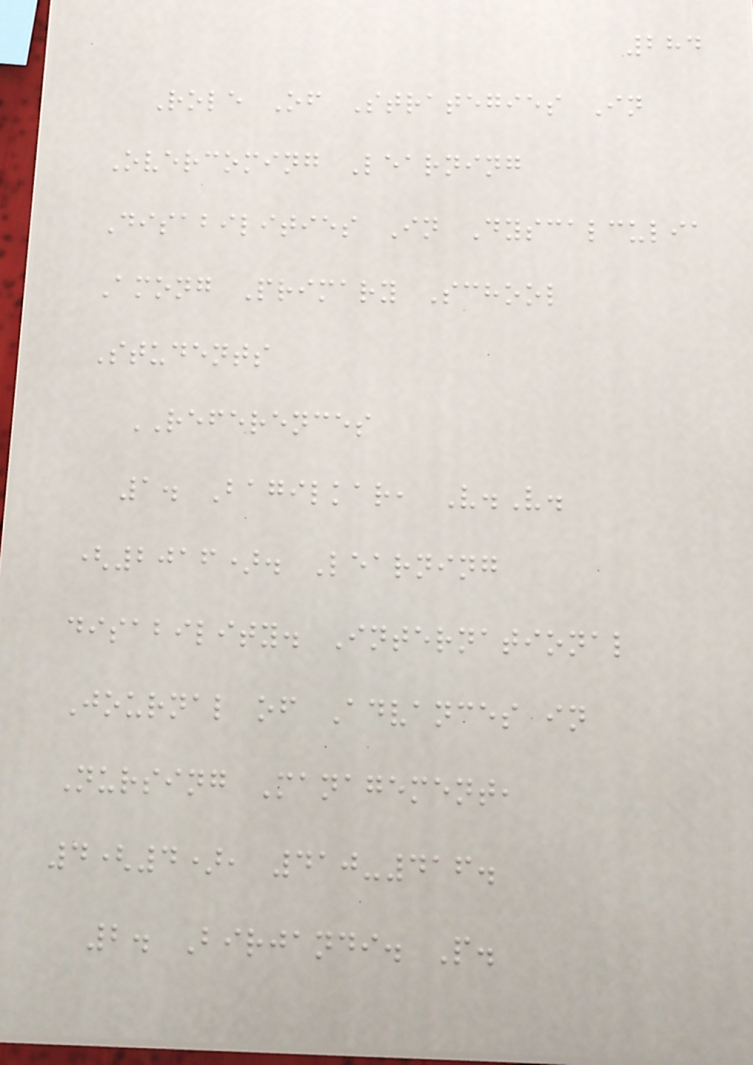284
Role Of Strategies In
Overcoming Learning
Disabilities In Dyscalculia
Among Primary School
Students
REFERENCES
1. Bagilkar, V.V.
(2016). Learning
disability. International
Journal of Advances in
Nursing Management,
4(4), 410-416.
2. Birjandi. P.
